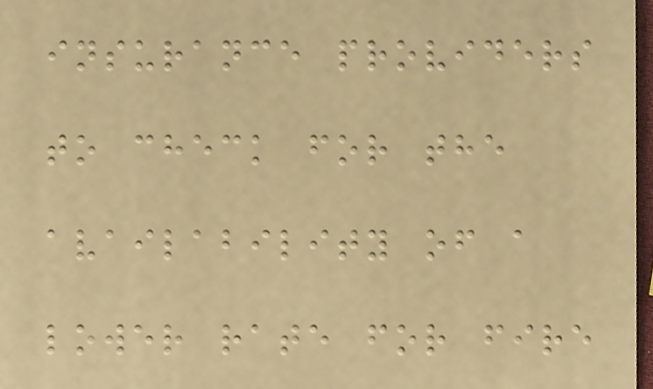insurance providers
to check for the
availability of a
lower rate for fire
